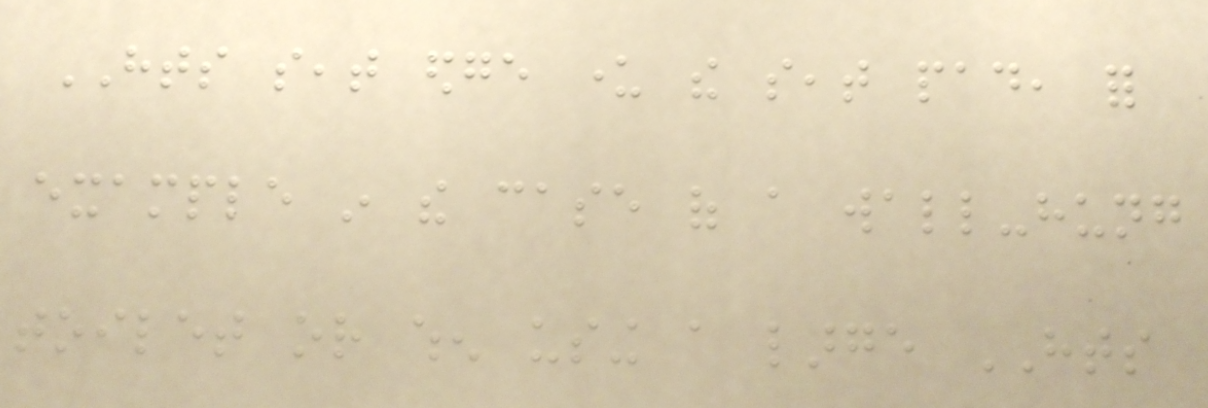HTS seat edge under the seat pad, for
example in the case of a wall-hung
toilet or when using a large HTS
